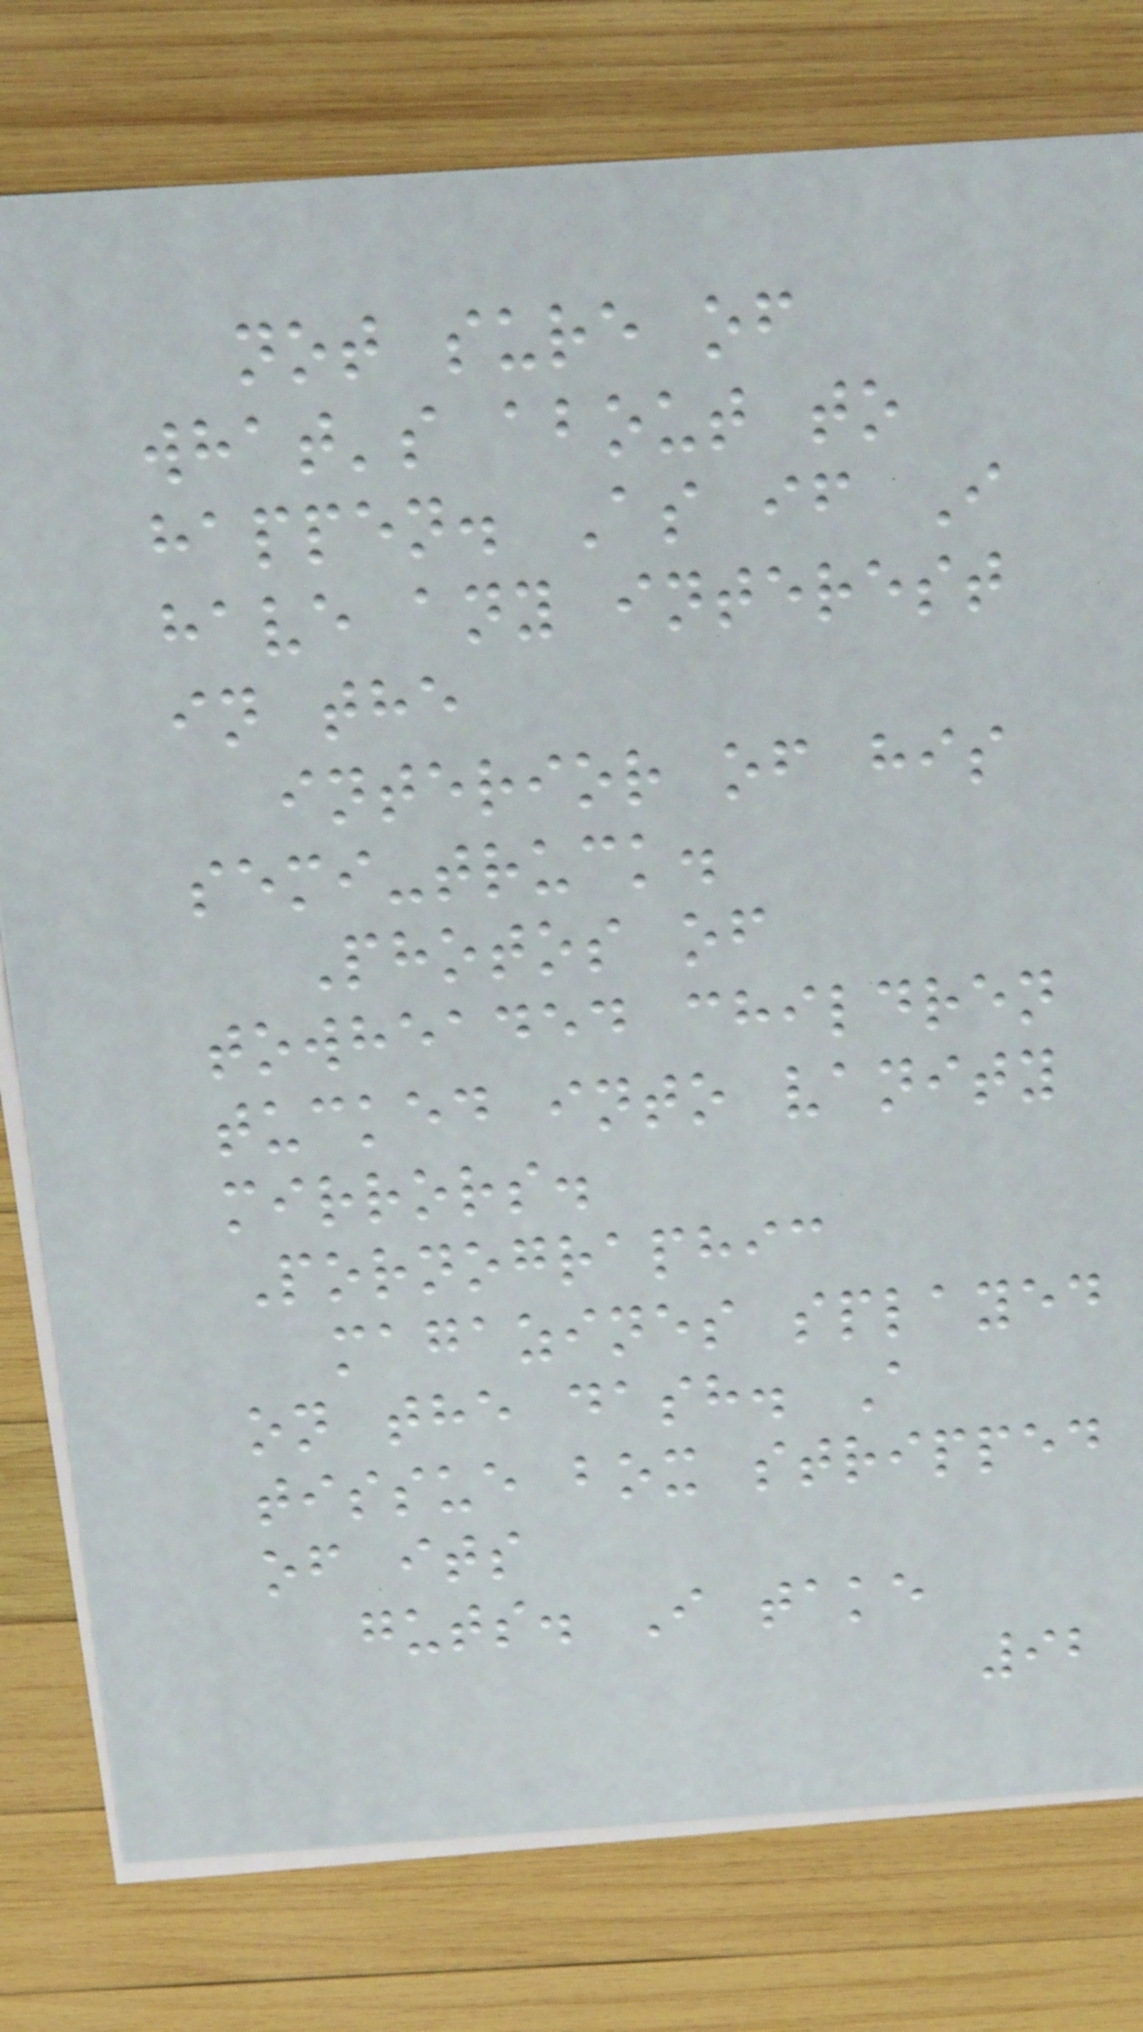not sure of
what's about to
happen. As if I
have any interest
in the
interior of his
semi-truck.
Photos of
towheaded children
tucked into vanity
mirrors.
Pornographic
magazines splayed
on the dash. A
tissue box stripped
of its
guts. I take
92
